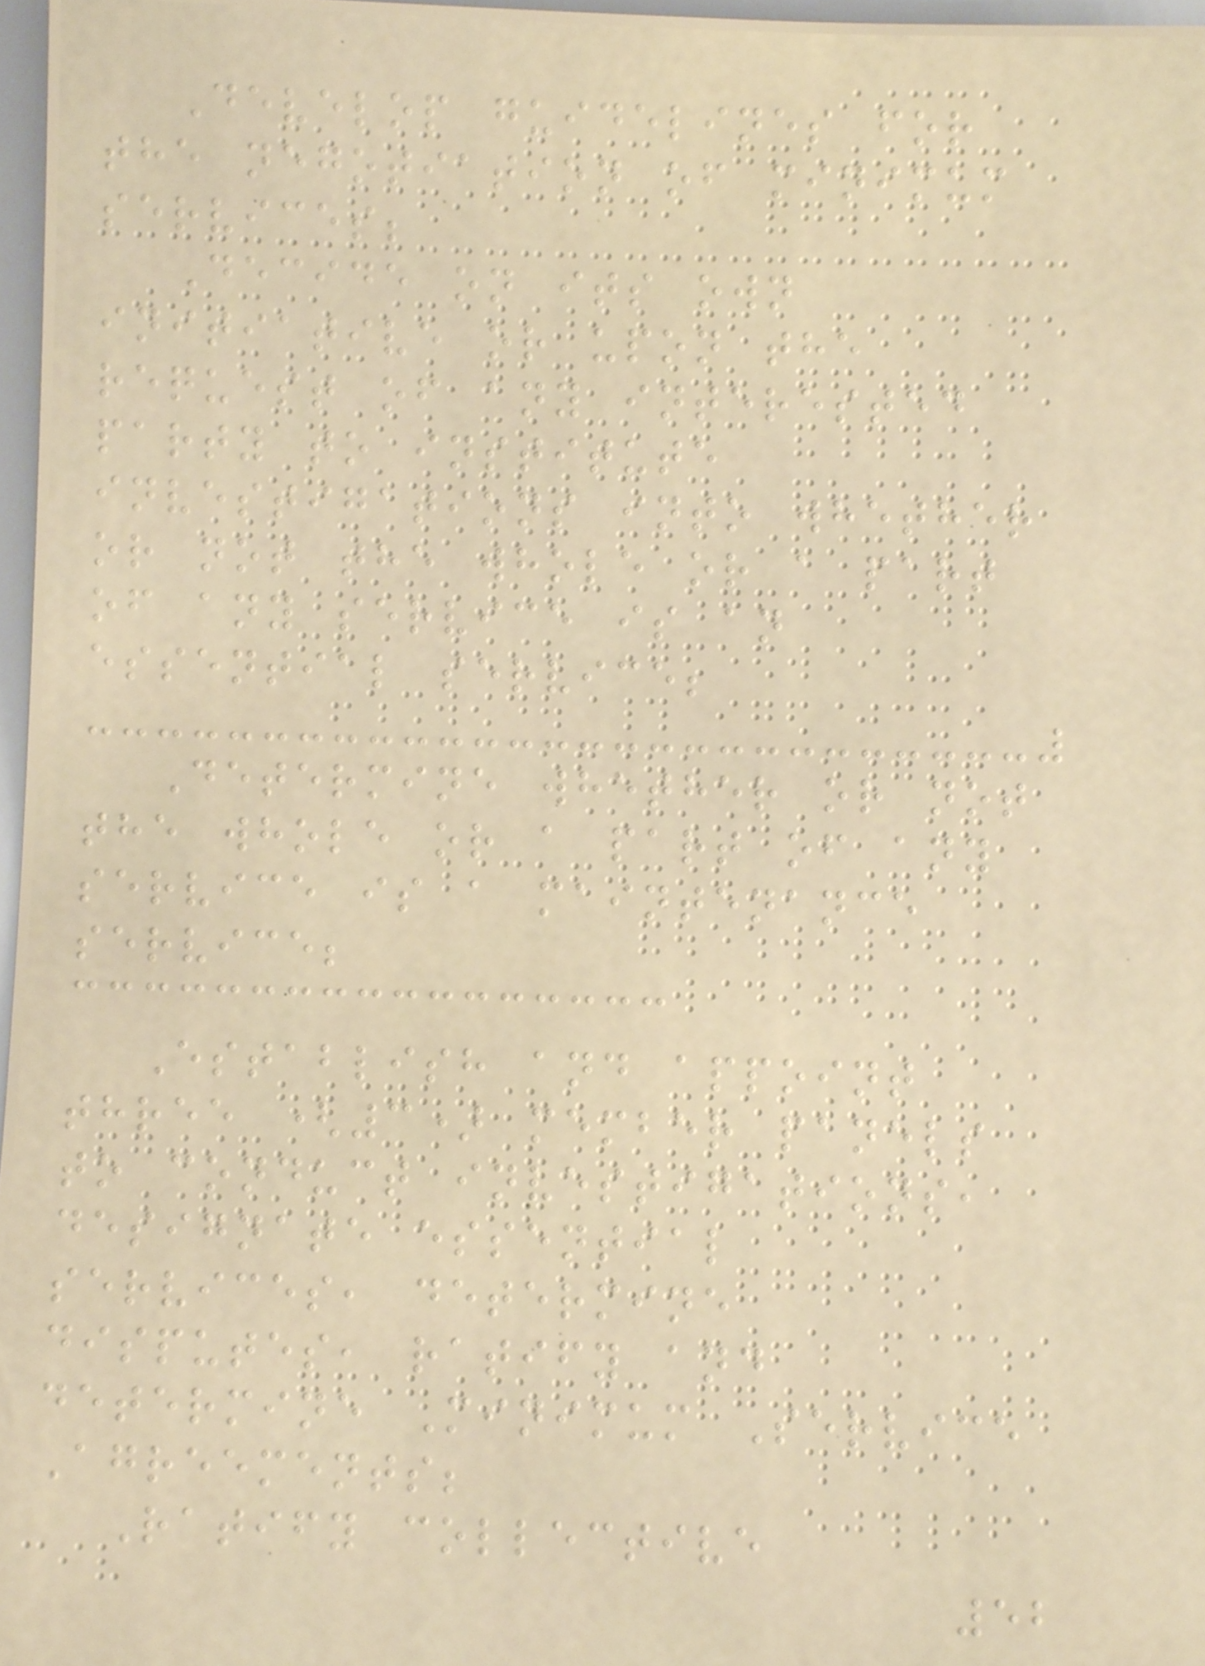Develop guidelines for
the negotiation of minimum
services;
Decide on its own
initiative or upon the
request of any interested
party to institute
investigations into whether
or not the whole or a part
of any service is an
essential service;
Determine whether or not
the whole or a part of any
service is a maintenance
service;
Establish and appoint
three (3) member panels
to conduct investigations,
designate essential
services, determine
disputes, ratify and
determine Minimum Service
Agreements;
Ratify collective
52
